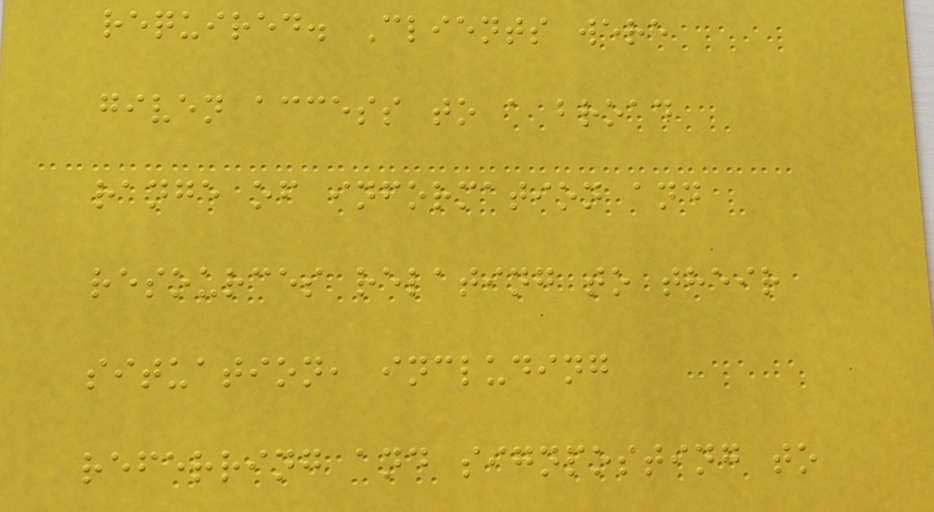required. Clients were
given access to a broad
range of information and
resources relating to their
situation, including
referring and signposting to
